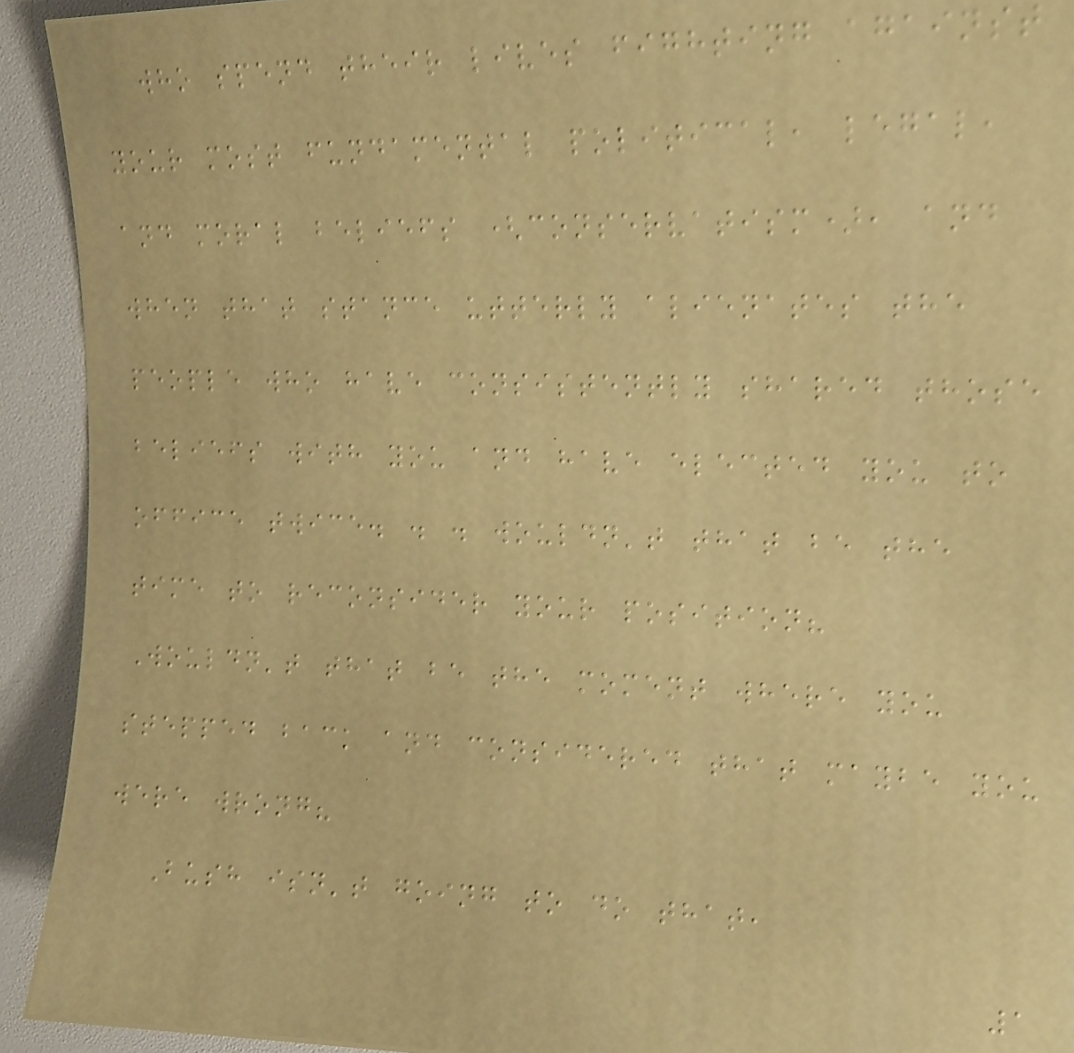who spend their lives fighting against
your most fundamental political, legal,
and moral beliefs (conservatism), and
when that stance utterly alienates the
people who have consistently shared those
beliefs with you and have elected you to
office twice. . . wouldn't that be the
time to reconsider your position?
Wouldn't that be the moment where you
stepped back and considered that maybe you
were wrong?
Bush isn't going to do that,
1
